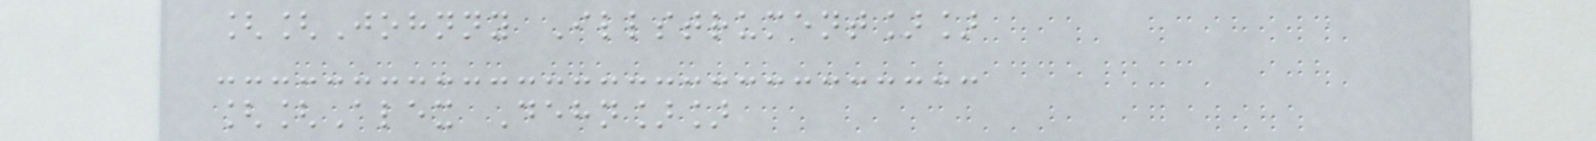[[Johnny Illstrument]]
[[Alex Dehn]]
